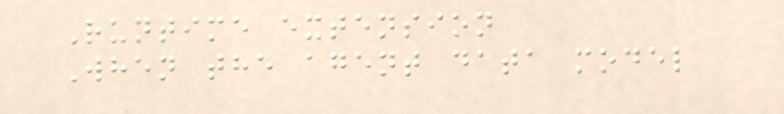Runtime extension
When the agent data model
